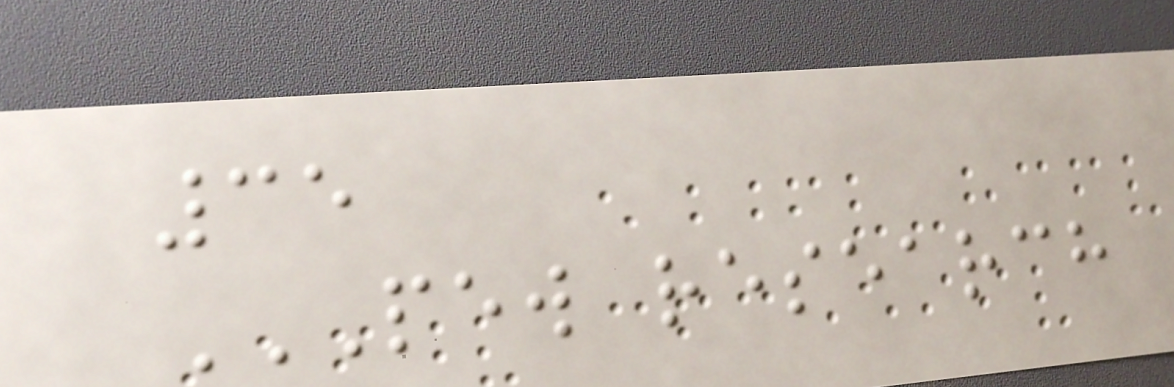35
PEW RESEARCH
